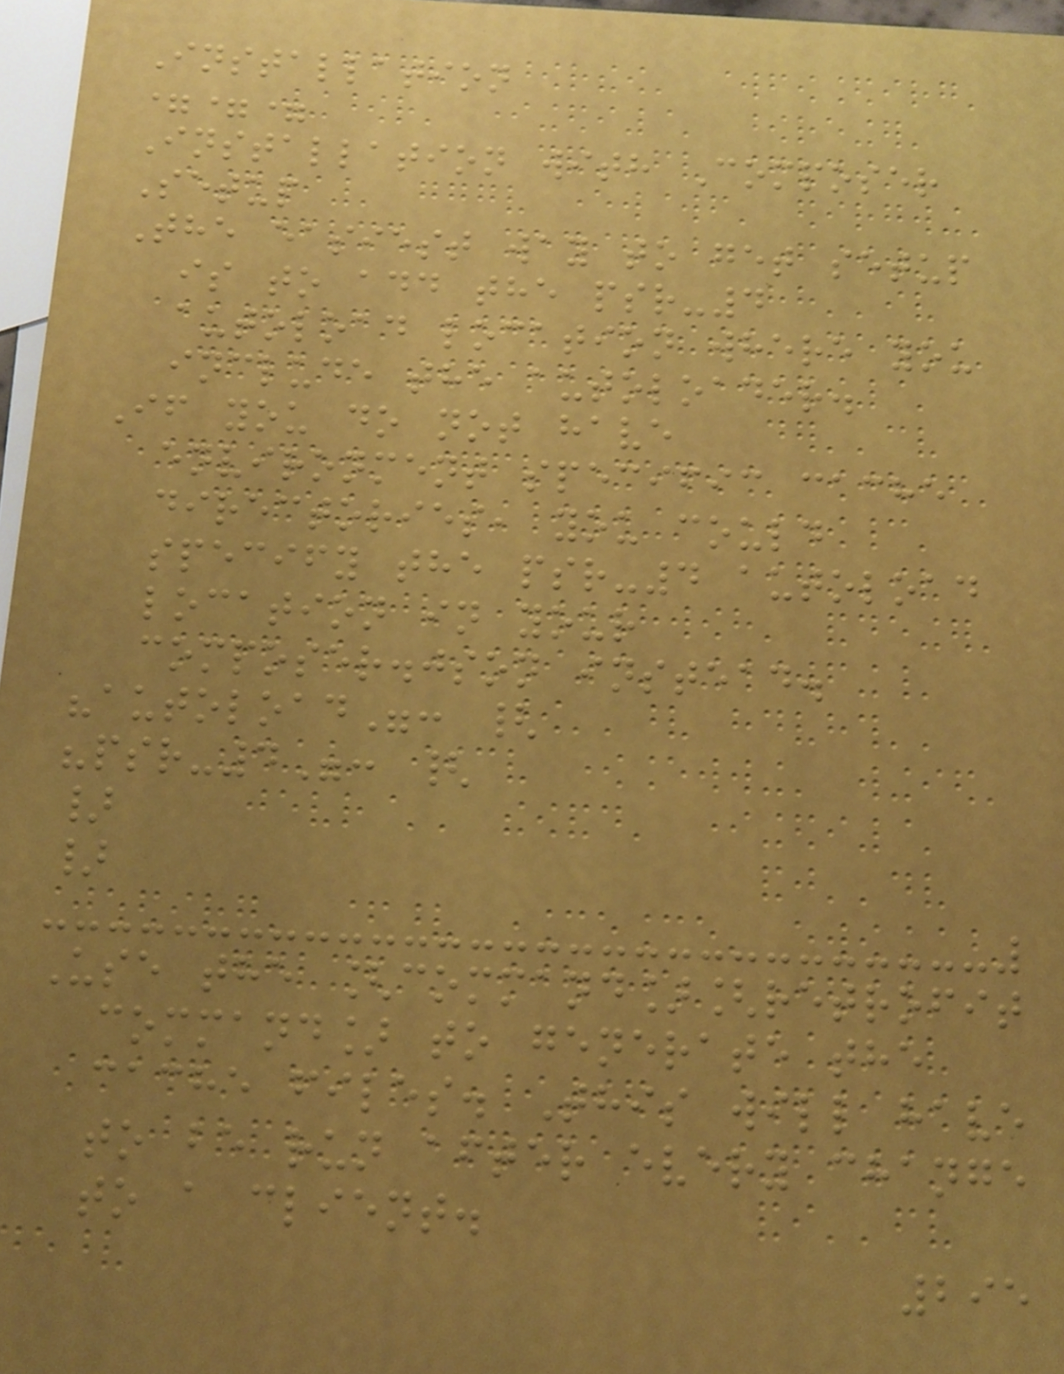Installation
===
Installation with Composer
Setup
The easiest way to get setup
is to add the psr-4
autoload location where you
include the autoloader.
If you do not have
environment specific cache
directories, you could
specify the psr-4 autoload
location in your
composer.json instead.
"autoload": {
"psr-4": {
}
}
Use the [command][retrofit
command] to generate the
cache files. This will have
to be run after every change
to a client.
295
